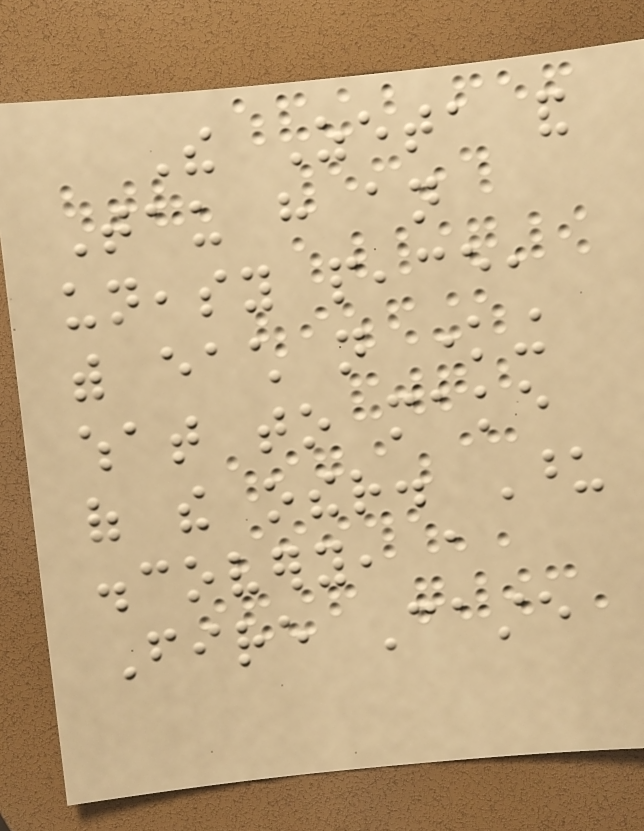The Zeta and
Tau have an
uneasy peace,
with each not knowing
what to make
of the other. Upon
discovery, a
Fire Caste
